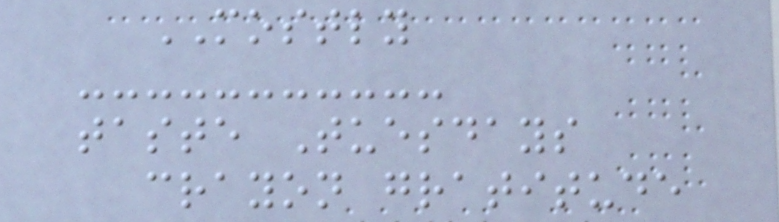MOSTLY
taste Tuesdays
crayon gratitude
